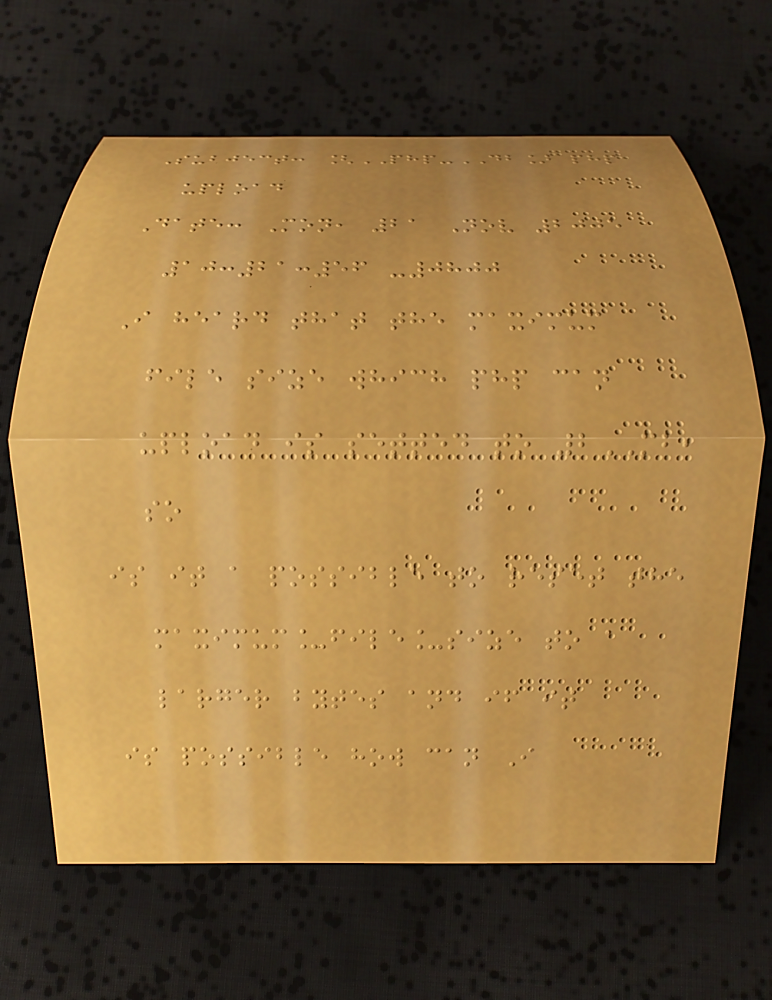Subject: [PHP-DB] php
upload
Date: Mon, 21 Nov 2005
10:21:56 -0800
I heard that the maximum
file size which php can
upload is setted to 2MB,
so
is it a possible to reset the
maximum_file_size to a
larger bytes and if it
is possible how can I
